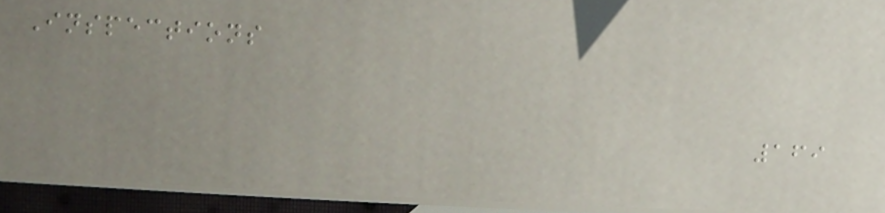Inspections
169
